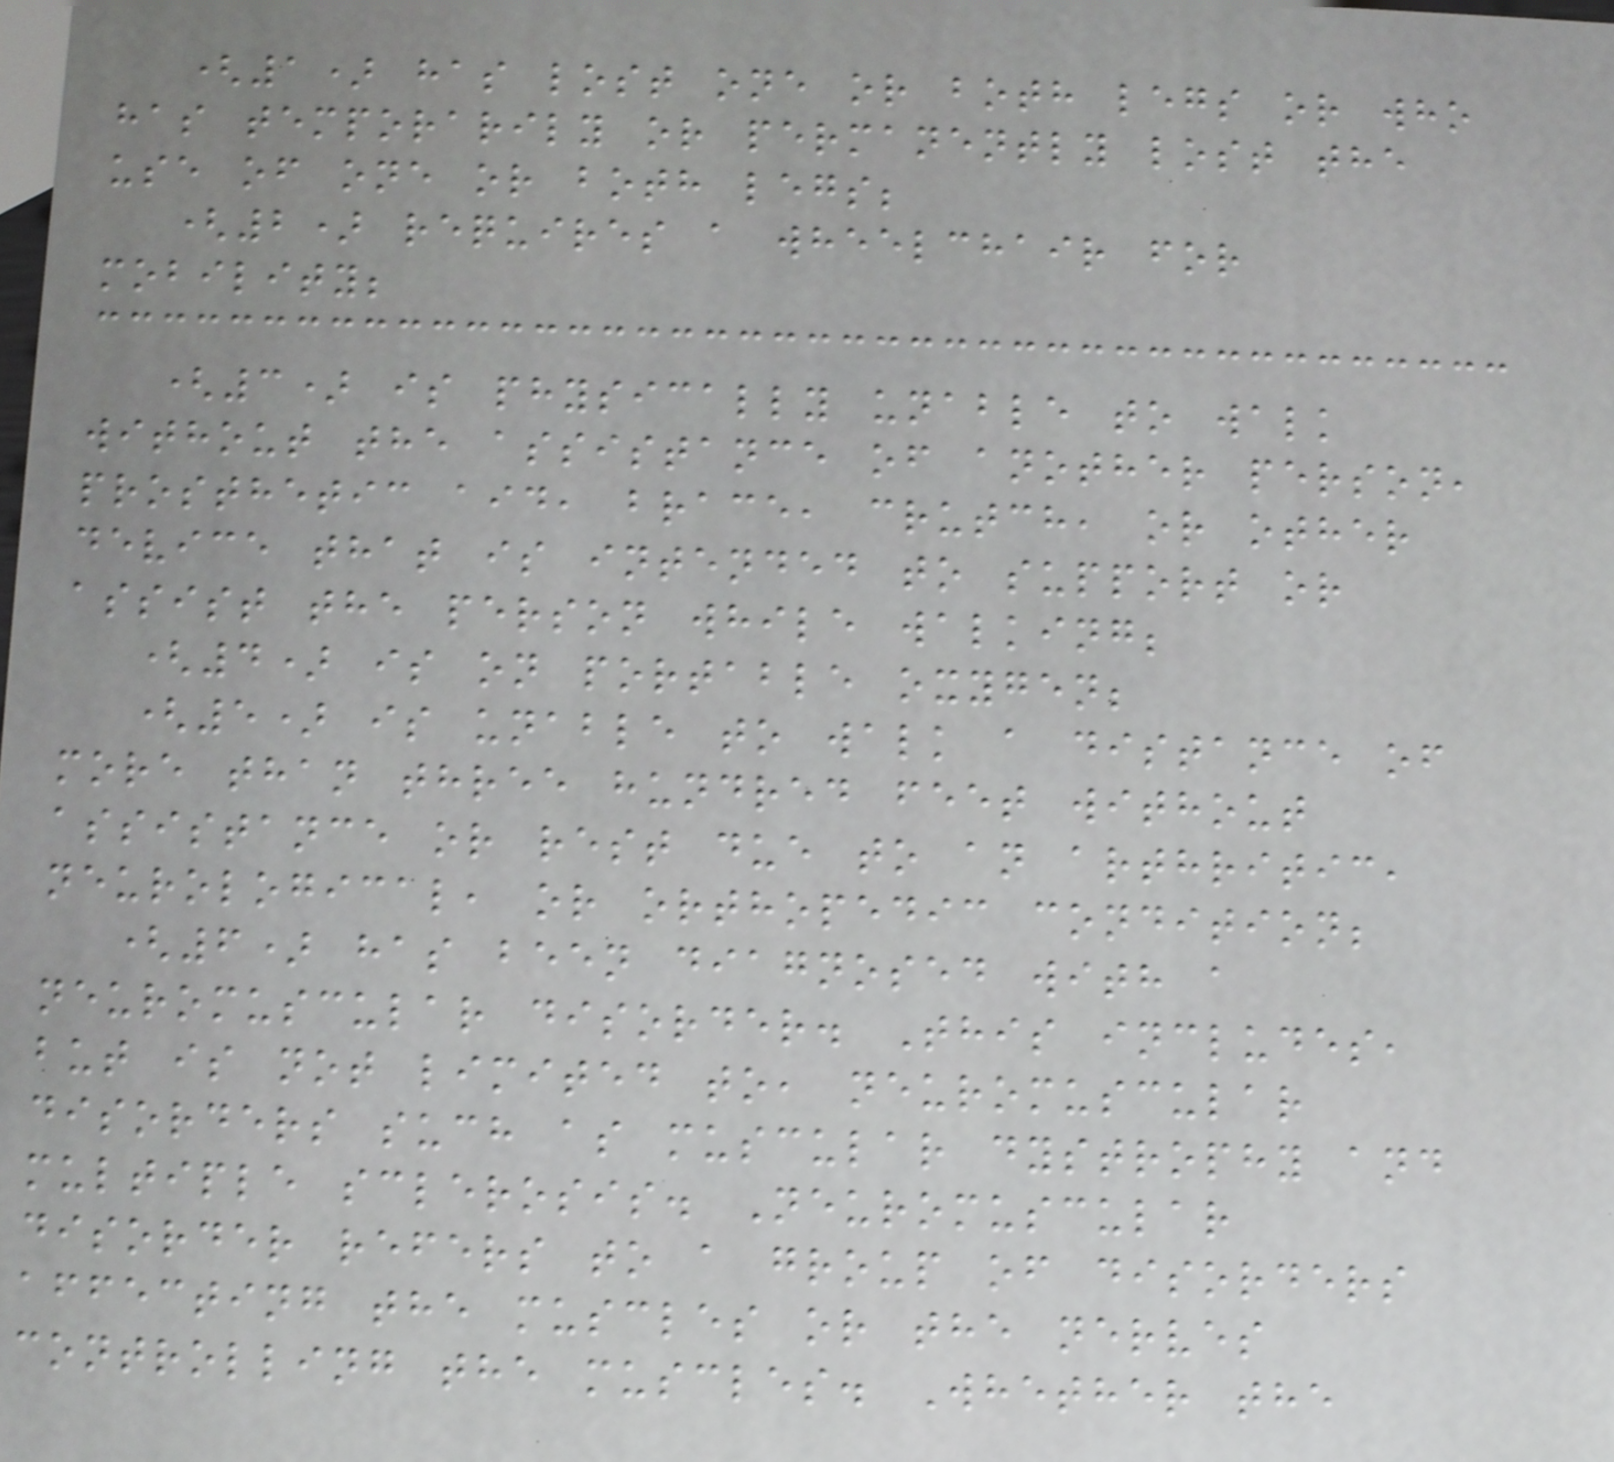(1) has lost one or both legs or who
has temporarily or permanently lost the
use of one or both legs;
(2) requires a wheelchair for
mobility;
(3) is physically unable to walk
without the assistance of another person,
prosthetic aid, brace, crutch, or other
device that is intended to support or
assist the person while walking;
(4) is on portable oxygen;
(5) is unable to walk a distance of
more than three hundred feet without
assistance or rest due to an arthritic,
neurological, or orthopedic condition;
(6) has been diagnosed with a
neuromuscular disorder. This includes,
but is not limited to, neuromuscular
disorders such as muscular dystrophy and
multiple sclerosis. Neuromuscular
disorder refers to a group of disorders
affecting the muscles or the nerves
controlling the muscles. Whether the
